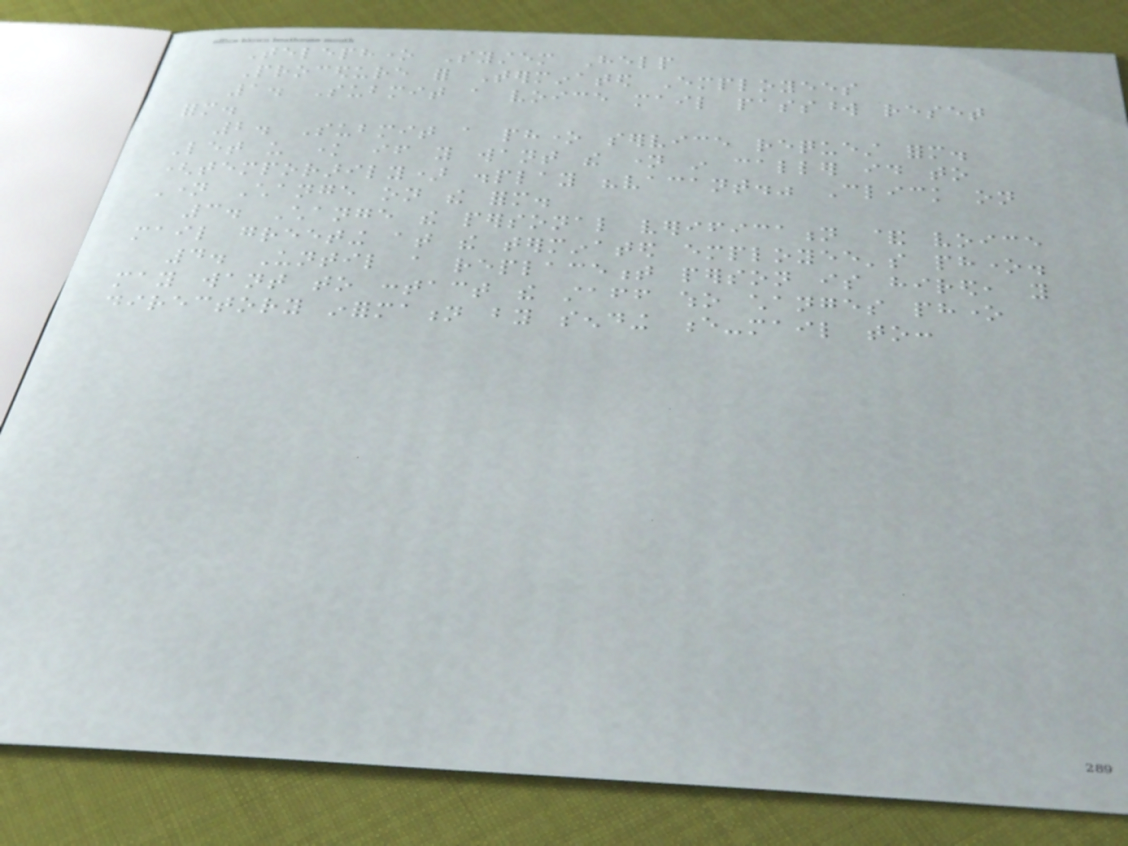Telephone System Help
Procedure for Terminated Employees
1. Submit a voice mail password reset
form.
2. Submit a phone service request form.
Let us know if you want the name in caller id to
(temporarily) display "vacant." Click on
Name Change on the form.
3. Change the personal verification & voice
mail greeting at the terminated employee's phone.
4. Until a replacement person is hired, you
may want to contact the staff who changes phone
directory information by sending e-mail to:
